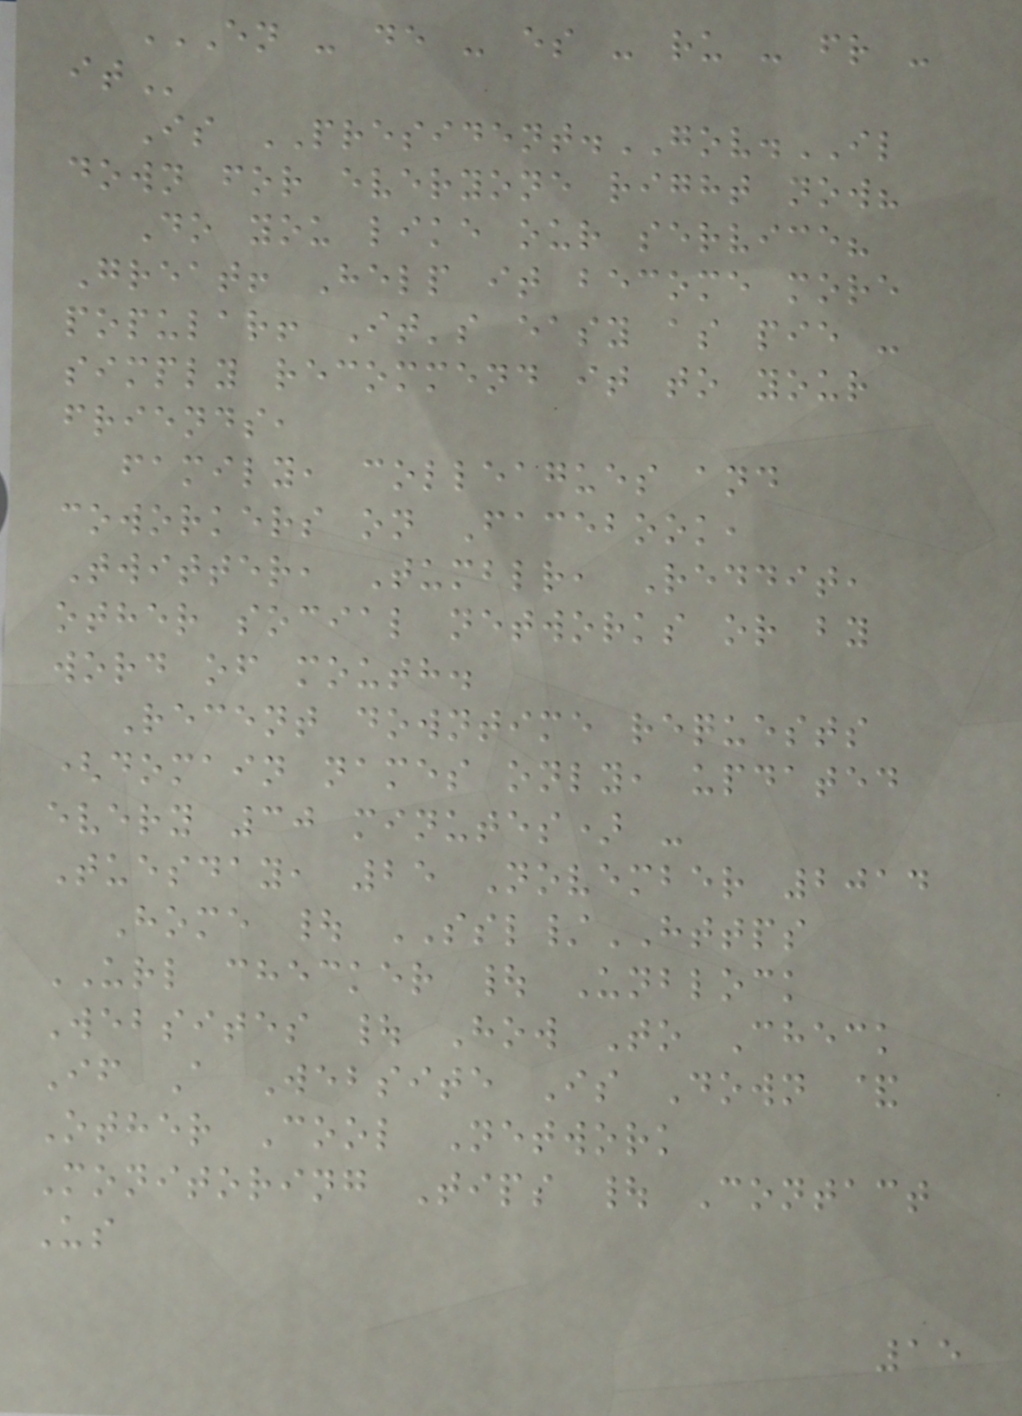EN - DE - ES - RU - FR -
IT
Is PRESIDENT.GOV.IL
down for everyone right now?
Do you like our service?
Great! Help it become more
popular! It's easy as pie -
simply recommend it to your
friends,
family, colleagues and
coworkers on Facebook,
Twitter, Tumblr, Reddit,
other social networks or by
word of mouth.
Recent downtime requests
(domain names only, updated
every 30 minutes) -
Tuesday, 25 November 2014
Home | SSL/HTTPS
URL checker | Unblock
Websites | How To Check
If A Website Is Down &
Other Cool Network
Monitoring Tips | Contact
Us
15
